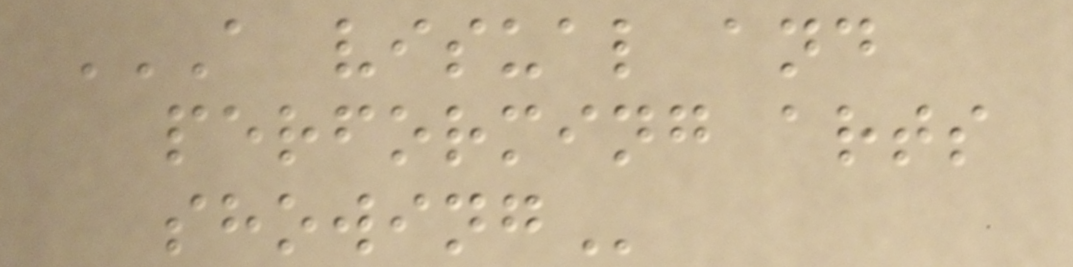A VISUAL AND
PERFORMING ARTS
SHOWING
